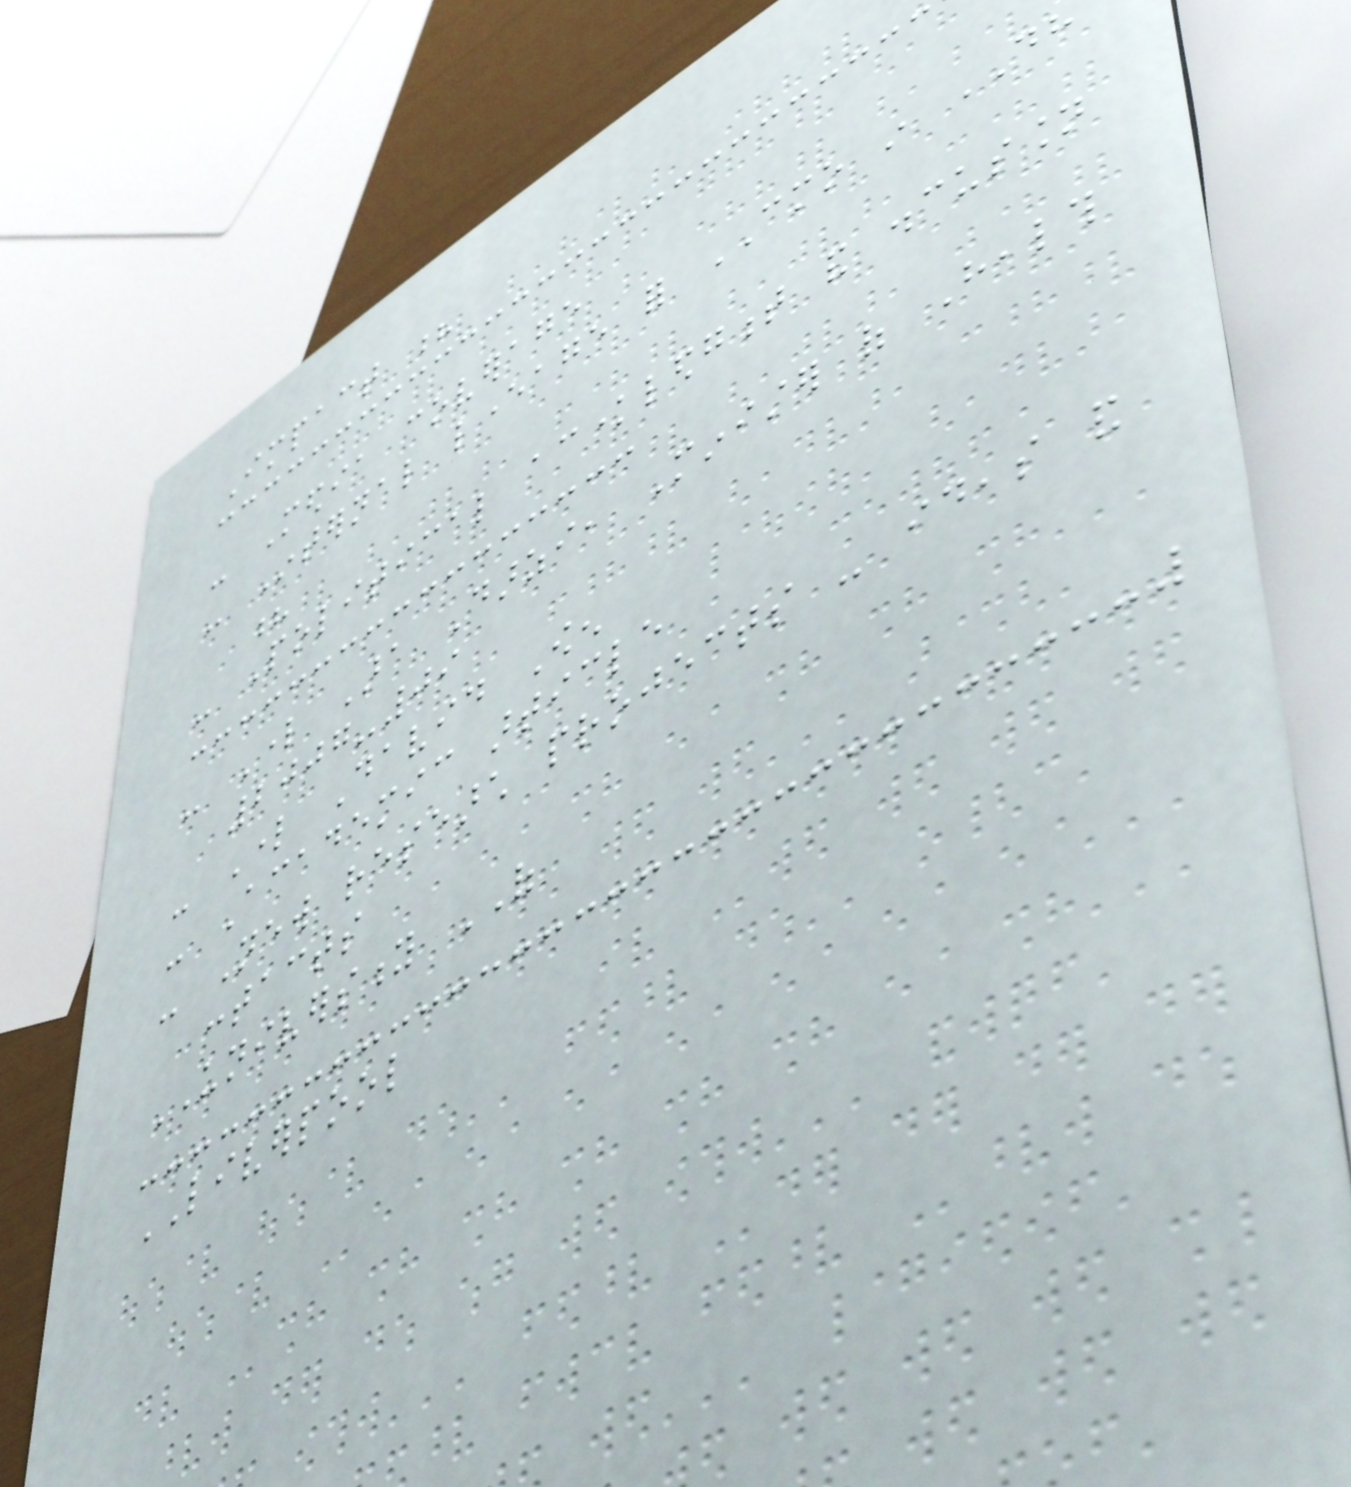Impact ?
- Media coverage
- Internal leverage for CMO in DH
?
- Political acknowledgment and discussion
- Lord Ara Darzi, Minister of Health
2007-09
- Lord David Owen
- Academic article
- New research projects - ideas and
contacts
UNIVERSITY OF
LIVERPOOL
